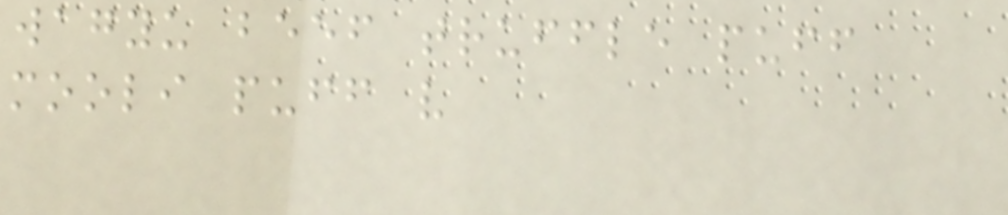wagyu beef truffle puff
mooli puff v
